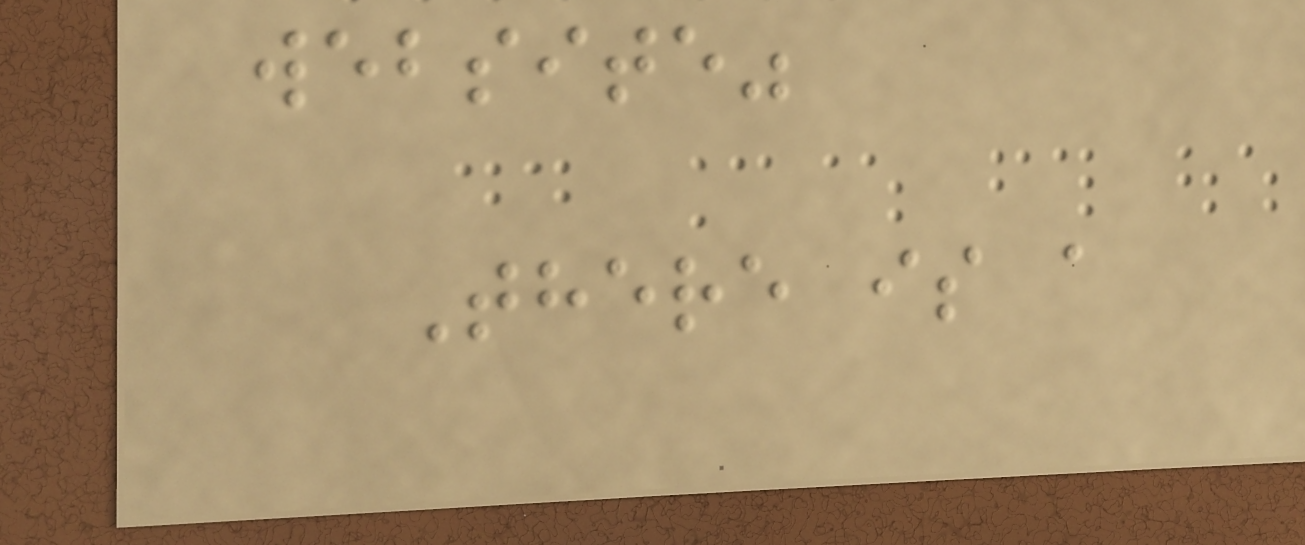website"
There is a
